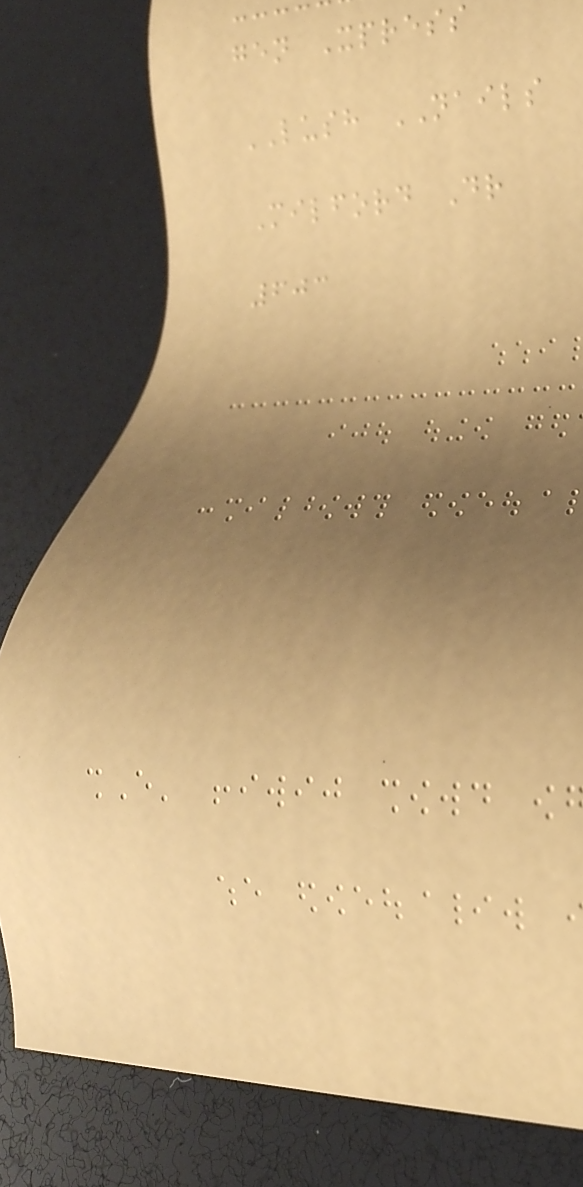gen Xpress
LUSH NAILS
Milford Dr
603
